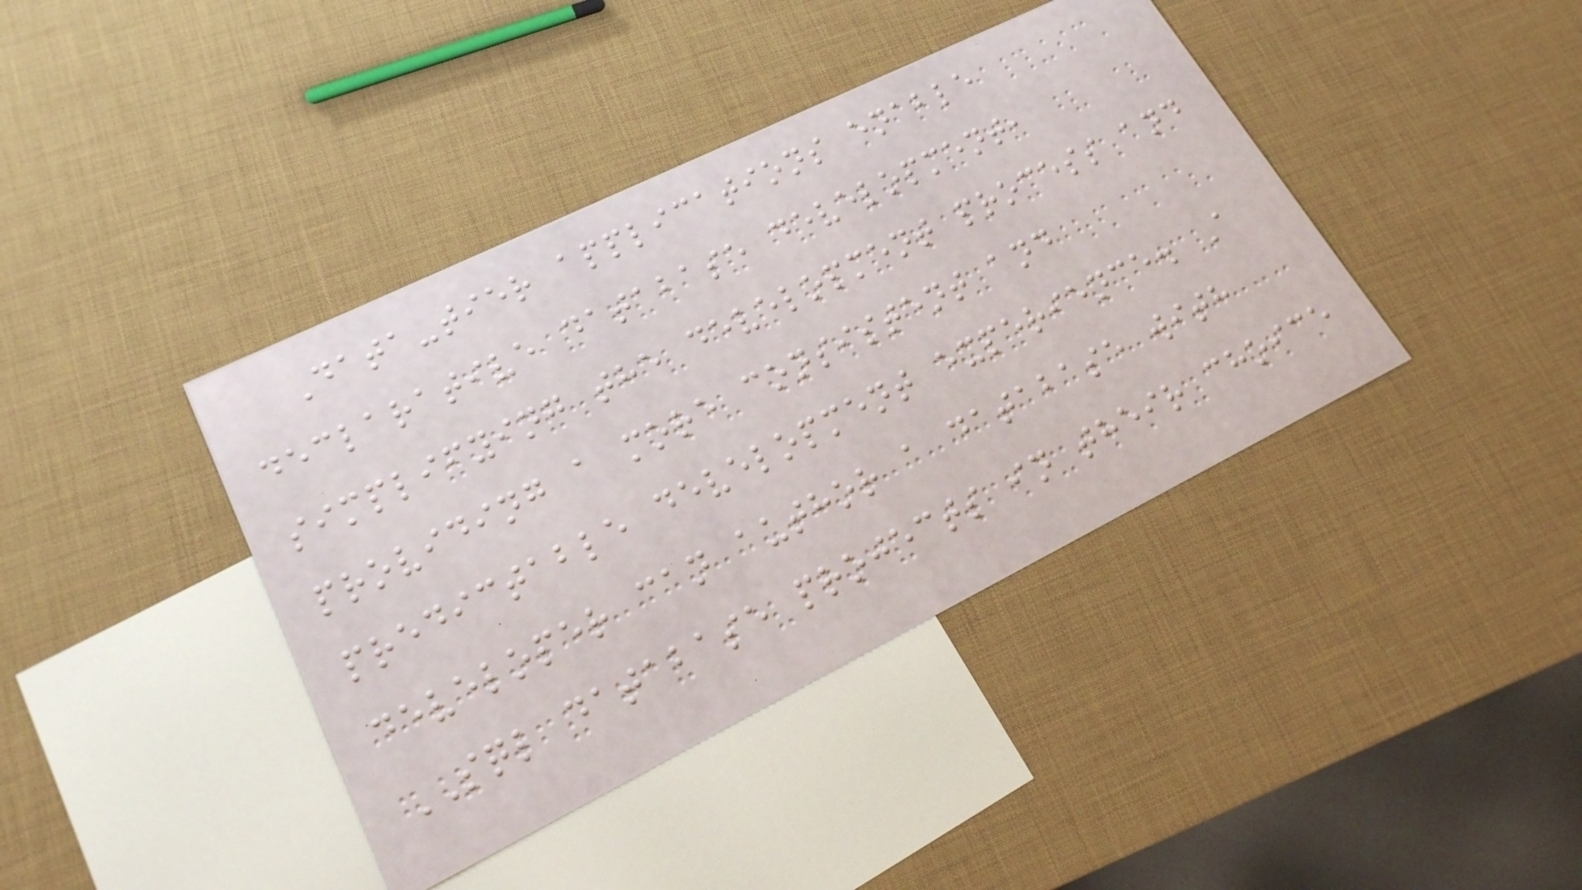Data-tier applications enable
declarative database development,
simplifying the development process and
providing a more consistent and
predictable development experience. A
developer can author a database with
SQL database projects in their choice
